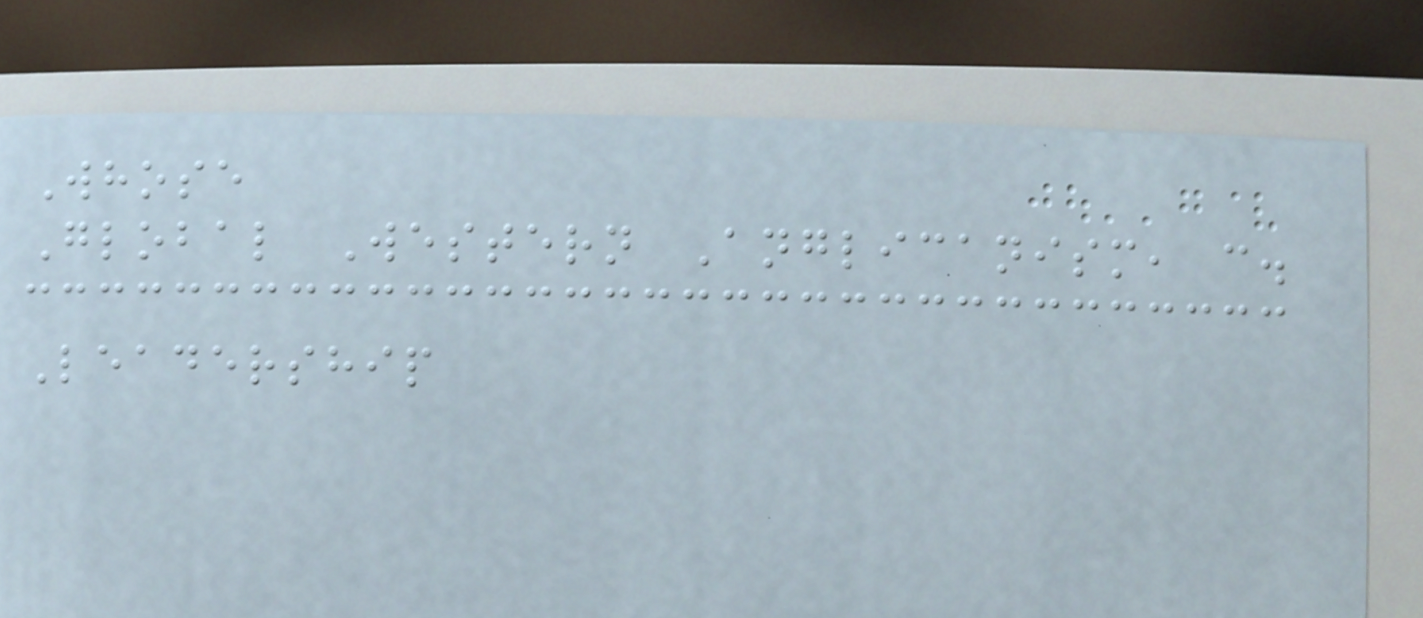Whose
Global Western Anglicanism, c.
Leadership
